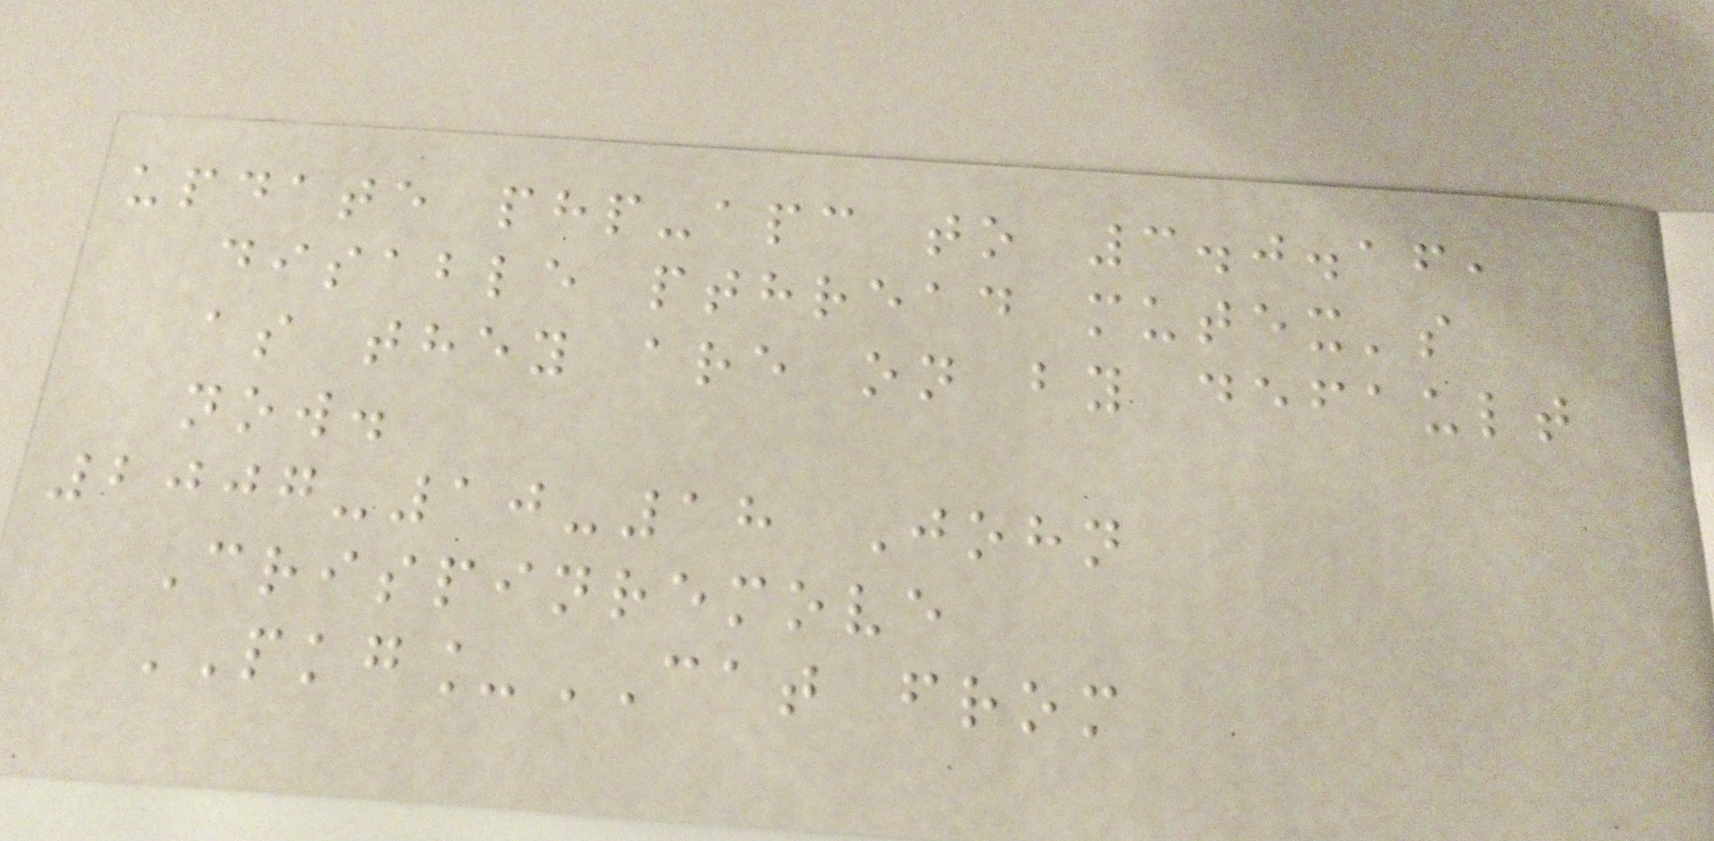update php-apc to 3.0.16,
disable pthread mutex's
as they are on by default
now.
2007-10-18 John
Crispinremove
PKG_CAT from
